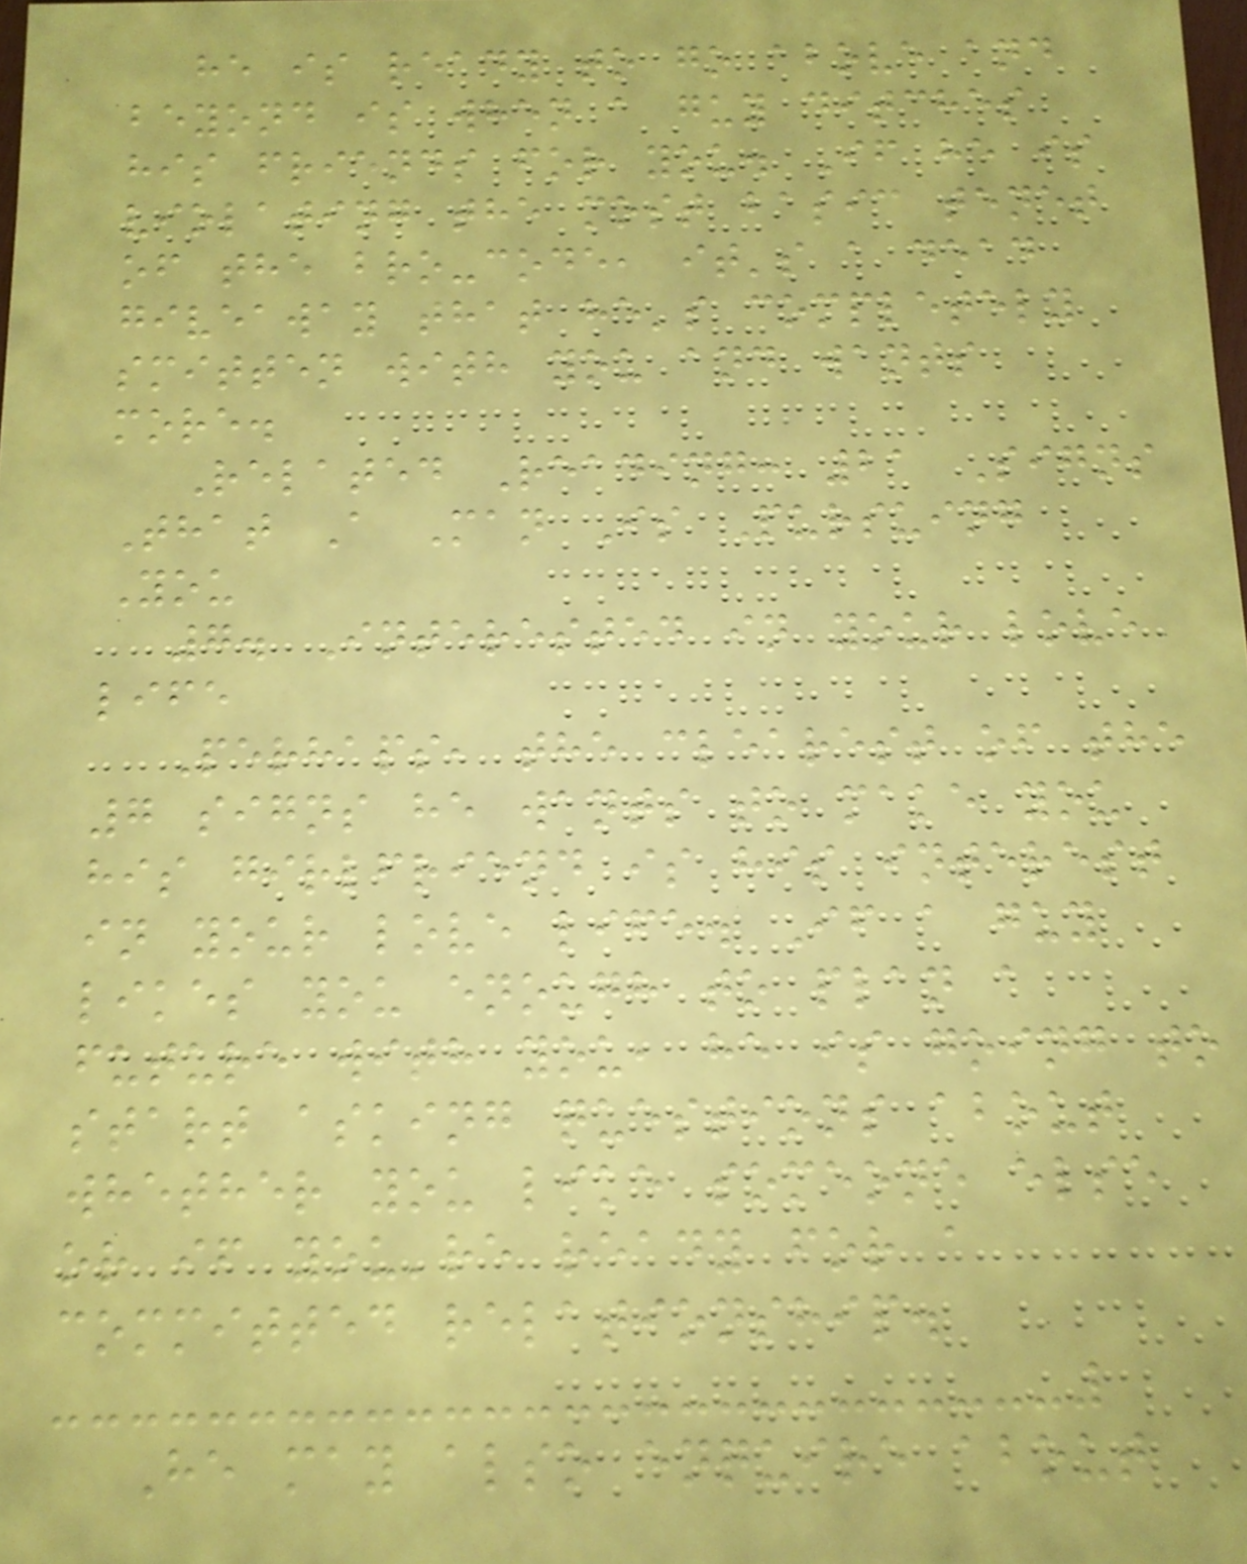he is ready to go above and
beyond is when a guy ditches
his friends for you. If he is
violating the most basic tenet
of the bro-code, it's a dead
giveaway that he's completely
smitten with you and wants
more.
Related Reading: 21 Signs
That A Man Is Pursuing
You
7. Interested in your love
life
Perhaps, the clearest of the
7 signs he wants to make you
his girlfriend is his interest
in your love life. If a guy
likes you enough to plan a
future with you, he is going to
start asking questions about
whether you like someone else
or if you're ready for a
committed relationship.
He may also enquire about
